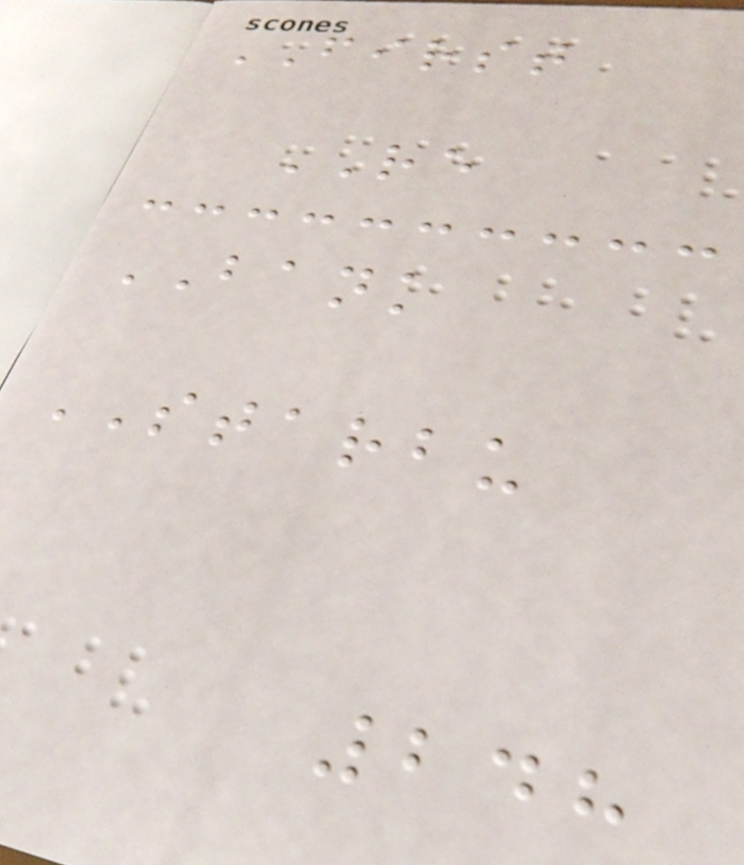FIRST
RE
BANK
STARBU
248
